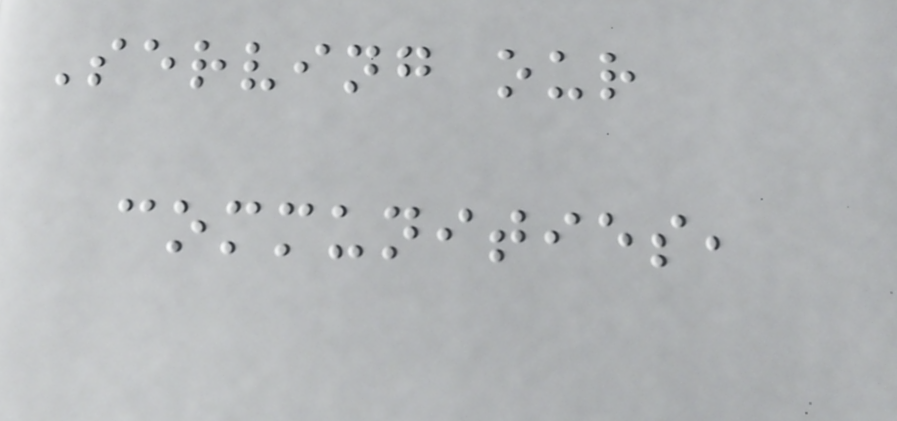Serving our
communities,
